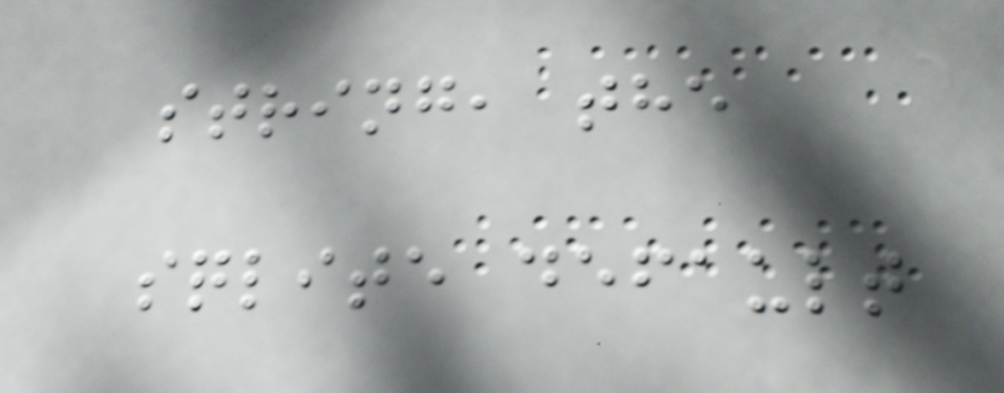string, the
sqlite default
